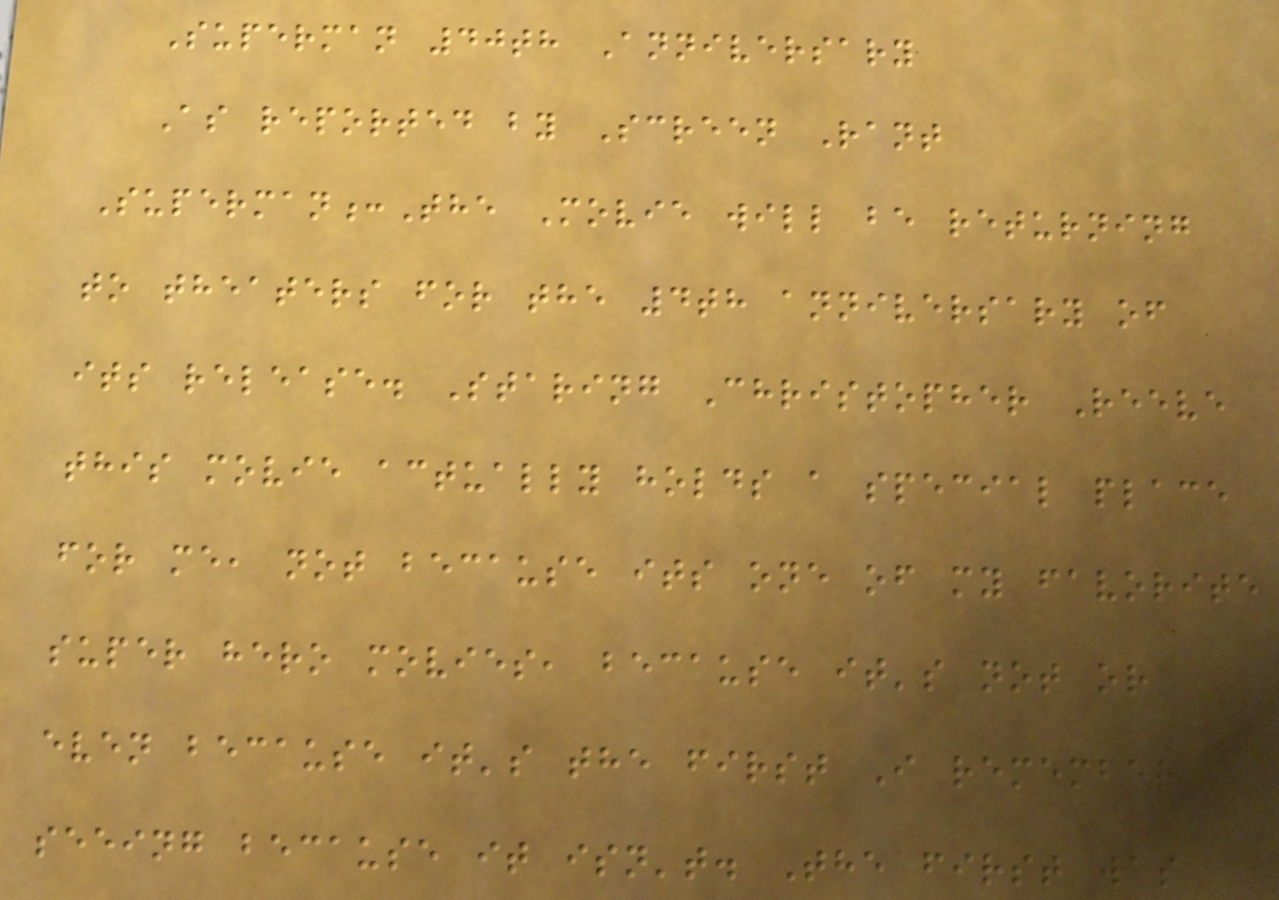Superman 40th Anniversary
As reported by Screen Rant
Superman:The Movie will be returning
to theaters for the 4th anniversary of
its release. Staring Christopher Reeve
this movie actually holds a special place
for me, not because its one of my favorite
super hero movies, because it's not or
even because it's the first I remember
seeing because it isn't. The first was
